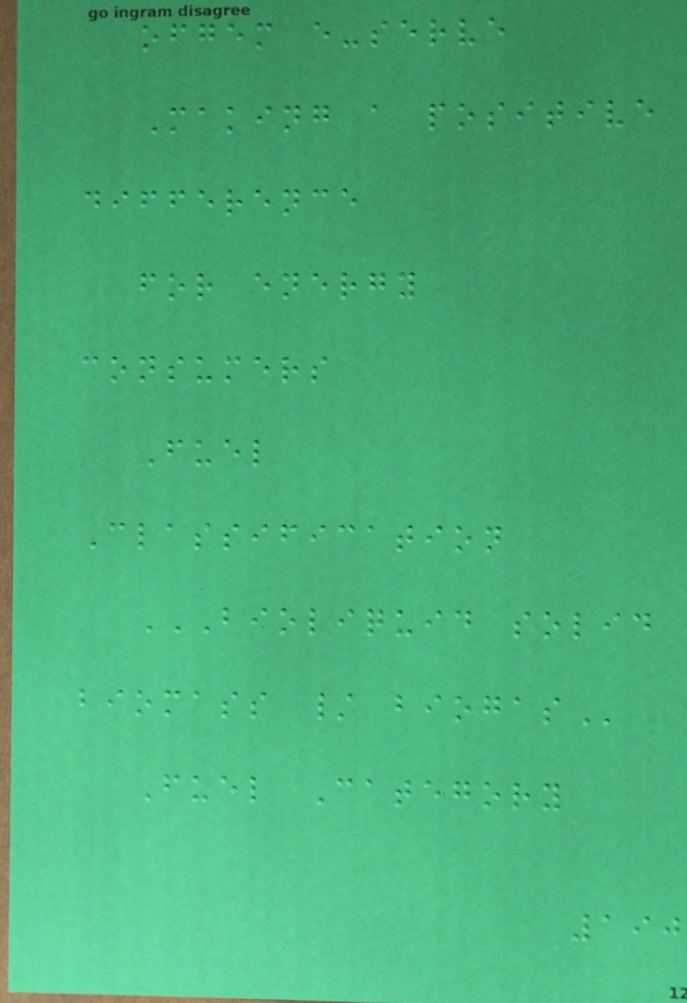ofgem e-serve
Making a positive
difference
for energy
consumers
Fuel
Classification
BIOLIQUID SOLID
BIOMASS / BIOGAS
Fuel Category
190
